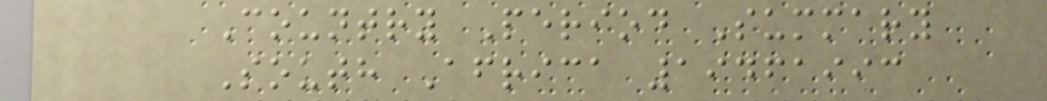Country Period Summary
South Africa 19461993
